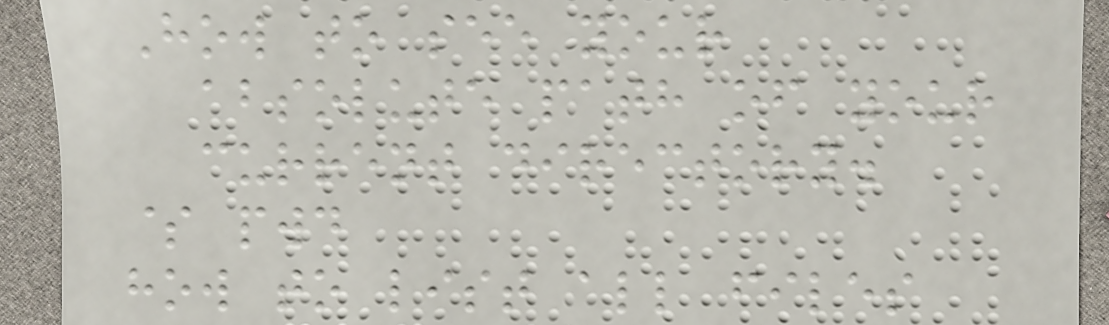How to see your
absolute path of your
current directory.
$ pwd
how to list all files
